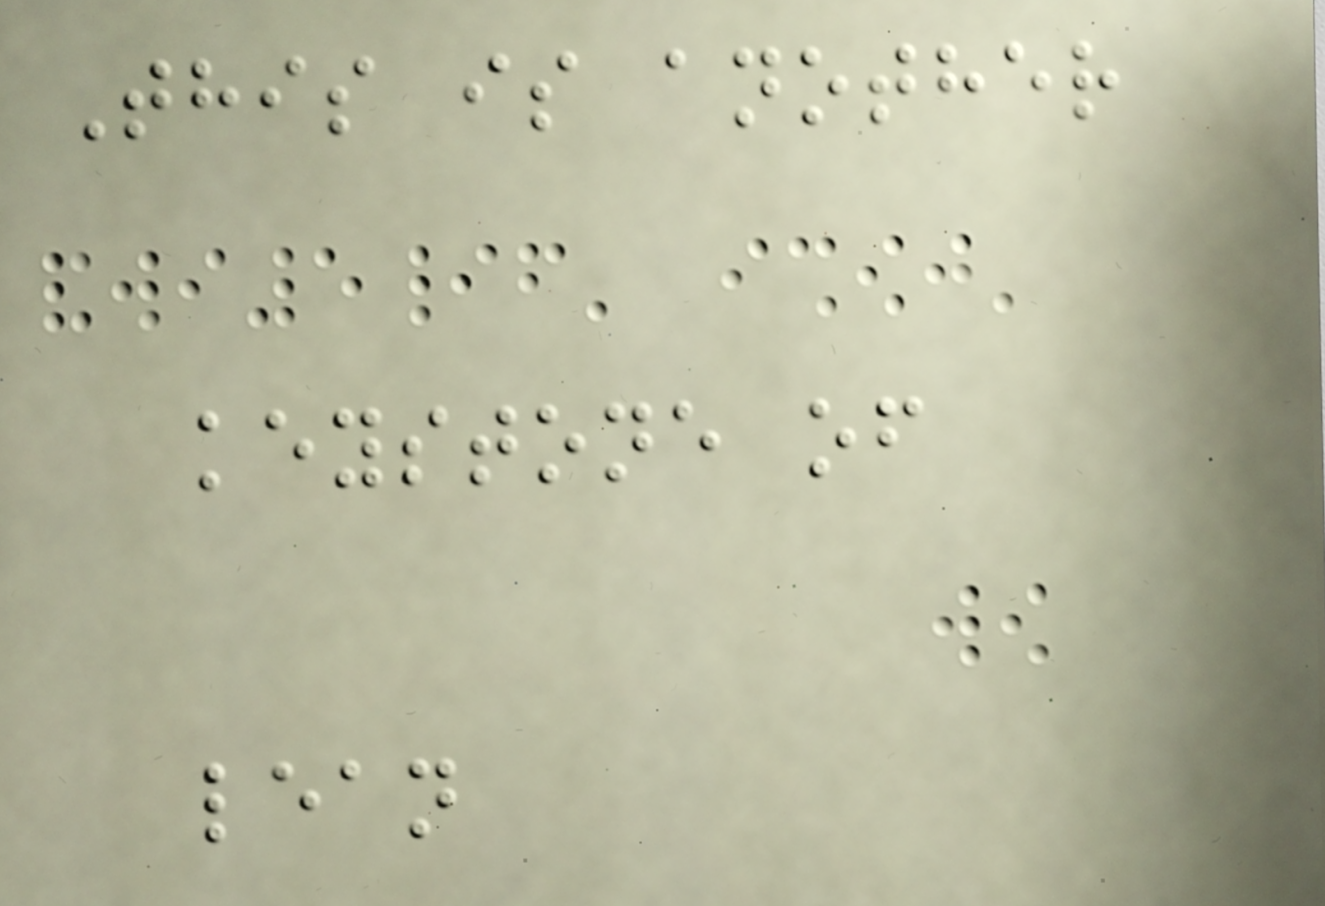This is another
keystone of
lean
